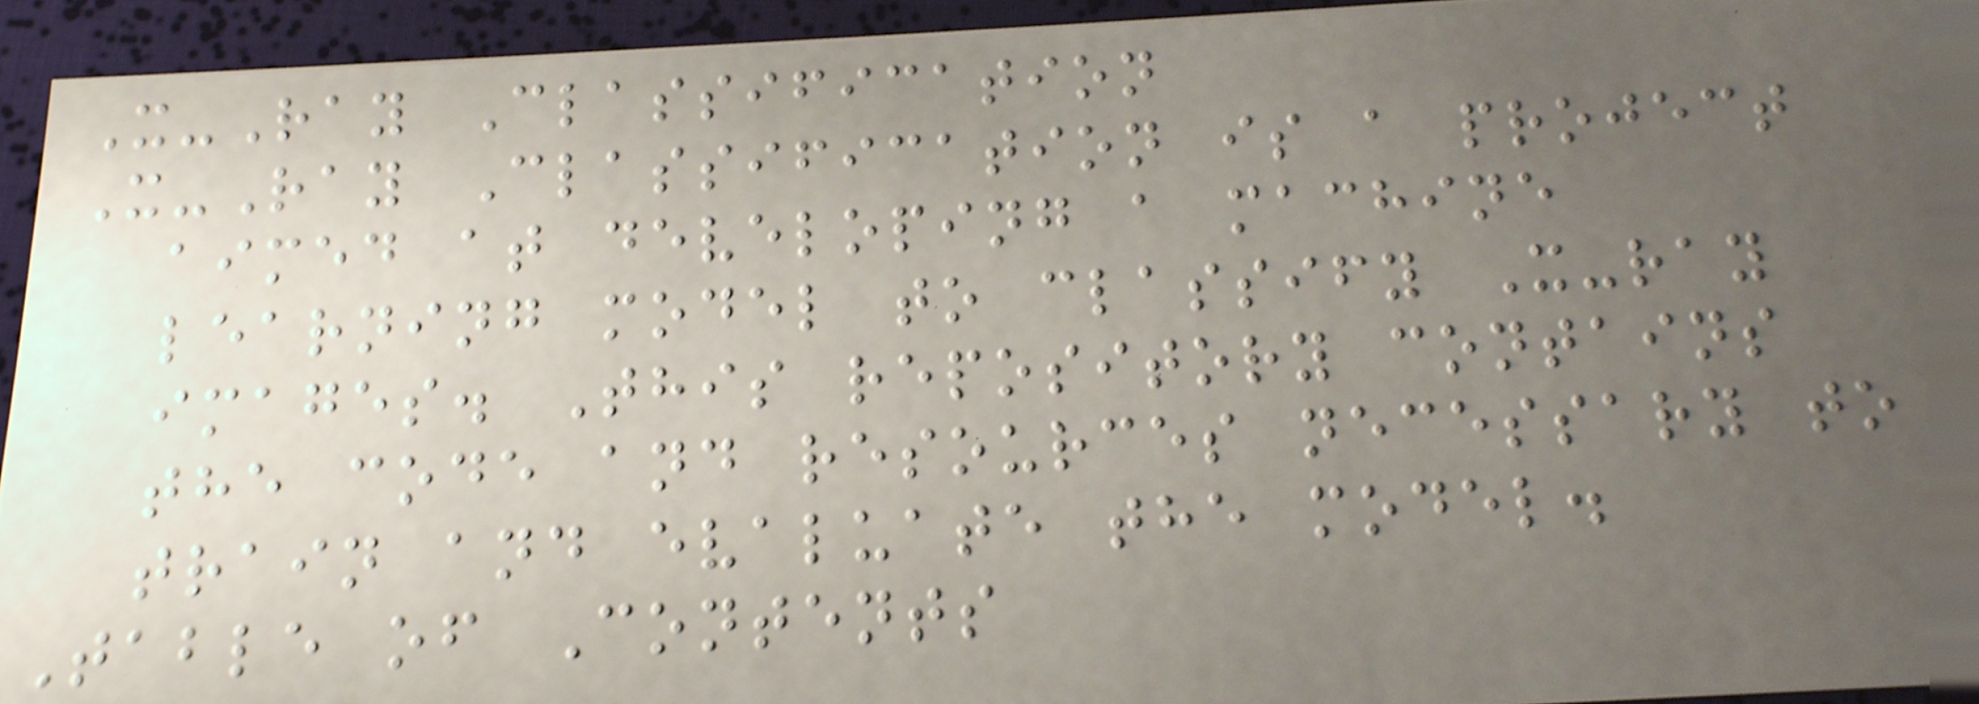X-Ray Classification
X-Ray Classification is a project
aimed at developing a machine
learning model to classify X-ray
images. This repository contains
the code and resources necessary to
train and evaluate the model.
Table of Contents
